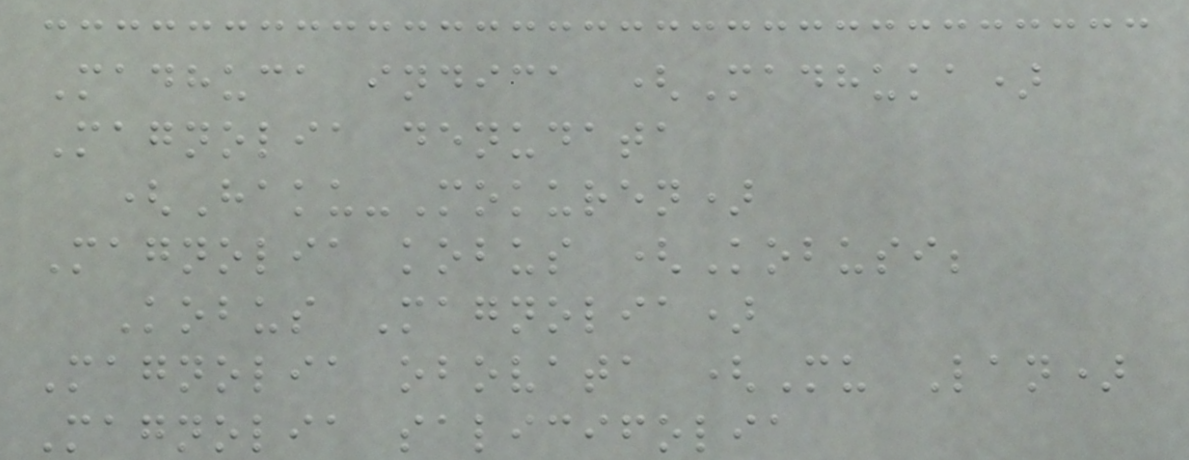Madhuca indica (Madhuka)
Magnolia denudata
(Haku-Mokuren)
Magnolia kobus (Kobusi;
Kobus Magnolia)
Magnolia obovata (Mu Lan)
Magnolia salicifolia
